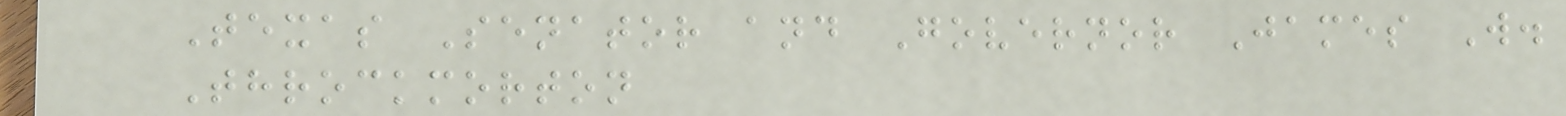Texas Senator and Governor James W.
Throckmorton
